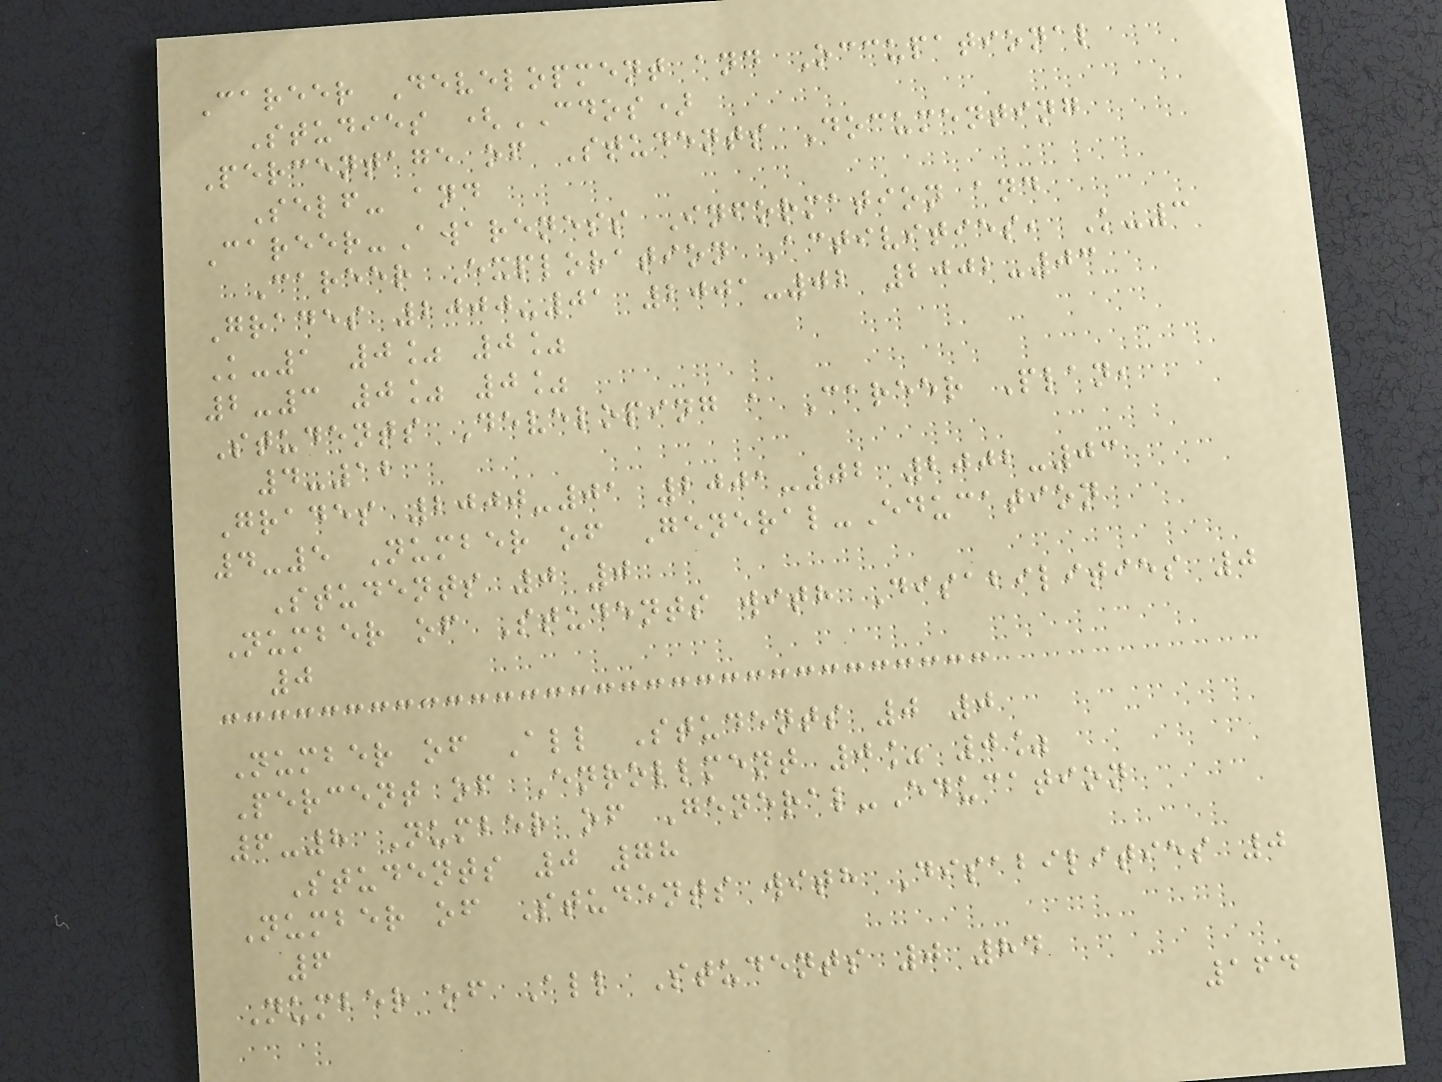Career Development and Occupational
Studies (CDOS)
Percentage of Students Documenting
Self- and
Career-Awareness Information and
Career Exploration Activities, K-3
Grades 2000-01 2001-02 2002-03
K-1 0% 0%
2-3 0% 0%
Students Developing a Career Plan,
4-12
Grades 2000-01 2001-02 2002-03
4-5 Number of General-Education
Students 0 0
Number of Students with Disabilities 0
0
Number of All Students 0 0
Percent of Enrollment 0% 0%
6-8 Number of General-Education
Students 0 78
Number of Students with Disabilities 0
6
Number of All Students 0 84
164
